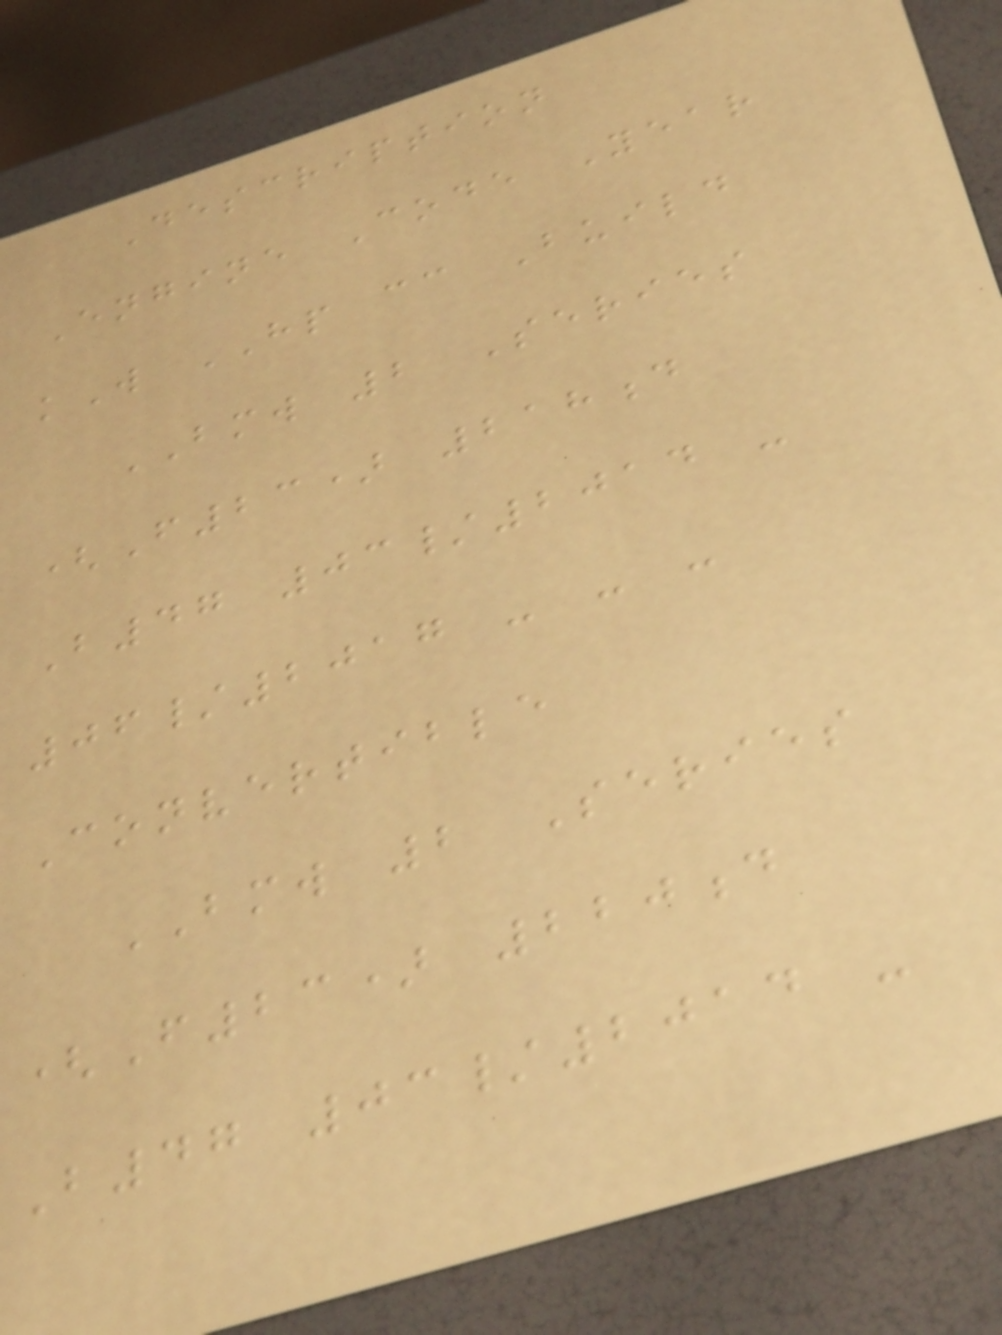Description
Engine Code Year
kW HP cc Build
BMW 2 Series
(F23) 218d
B47 03/2014 -
06/2017 - - -
Convertible
BMW 2 Series
(F23) 220d
B47 03/2014 -
